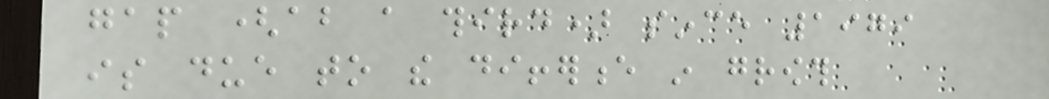gap (about a third) since 1979
is due to the difference in growth
